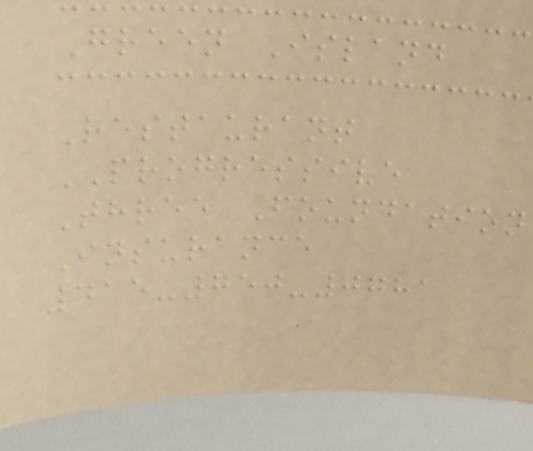Green Island
Restaurant
PROGRESSIVE
Three Foundation
Insurance
415-750-0781
